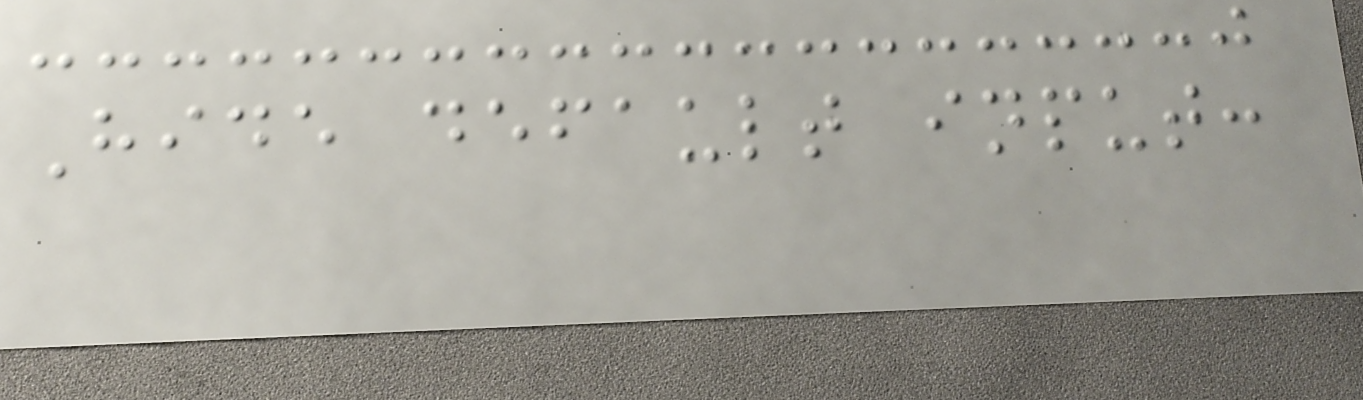Hide default input:
